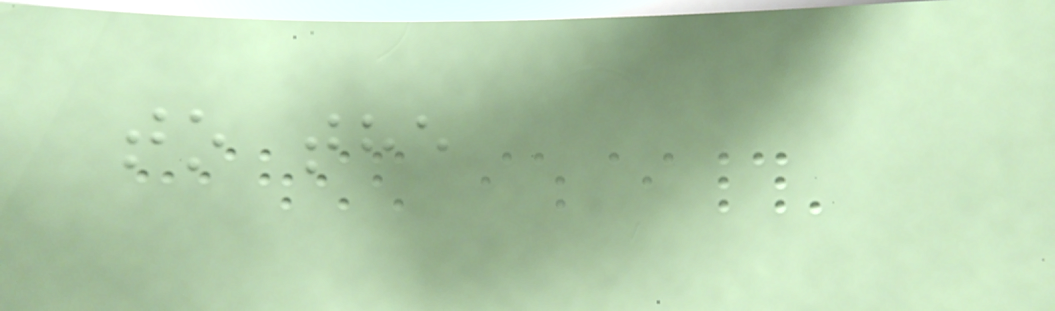to the
